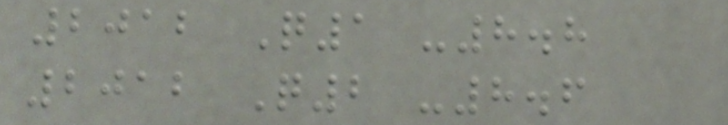2012 Q1 -8.8
2012 Q2 -8.6
